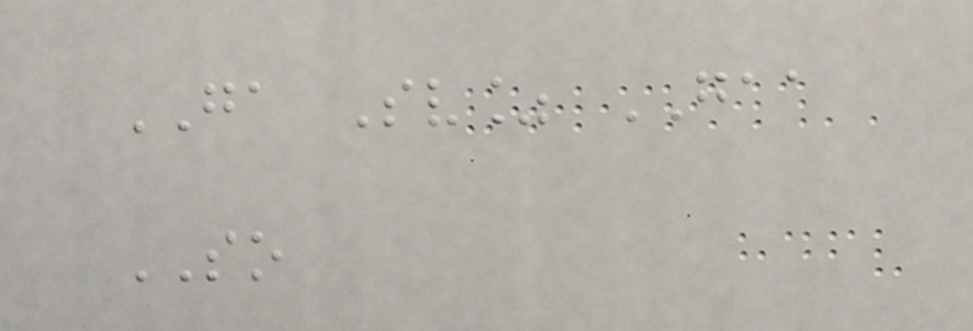GA Sv% GAA
SO
